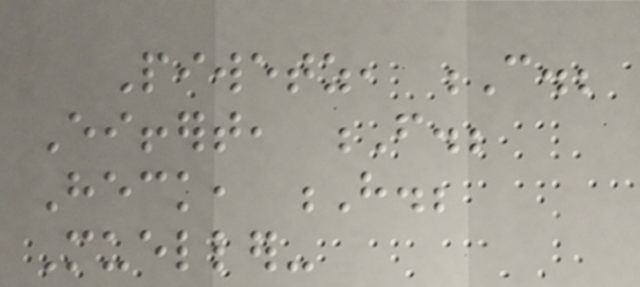Piwetz, C.;
Eiffert, F.;
Heck, H.;
Mueller-
